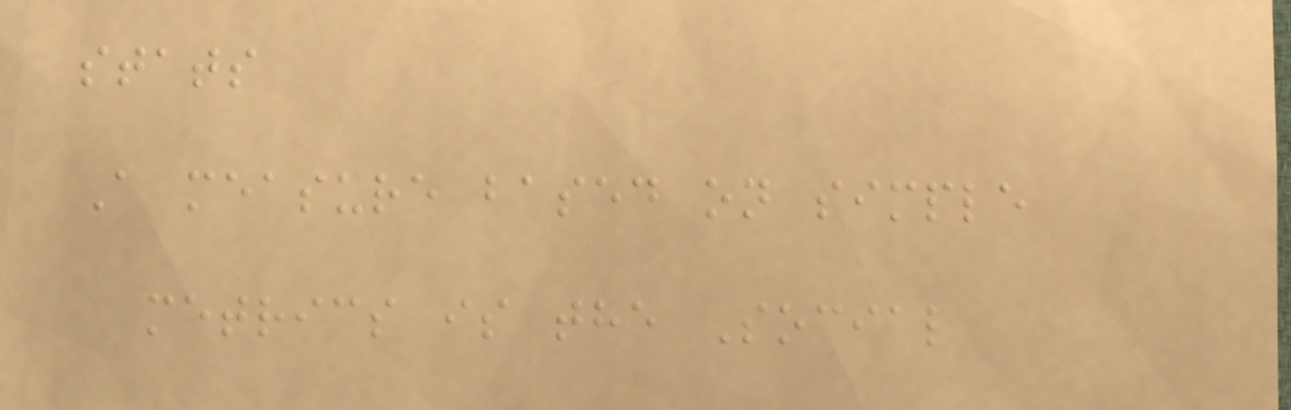stats
A measure based on simple
metrics is the Social
